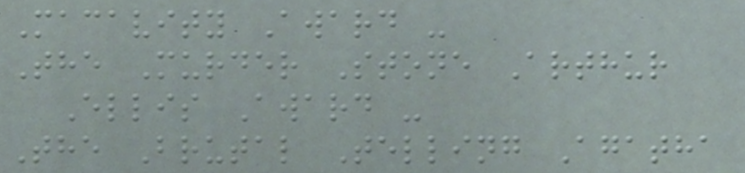Macavity Award -
The Murder Stone Arthur
Ellis Award -
The Brutal Telling Agatha
